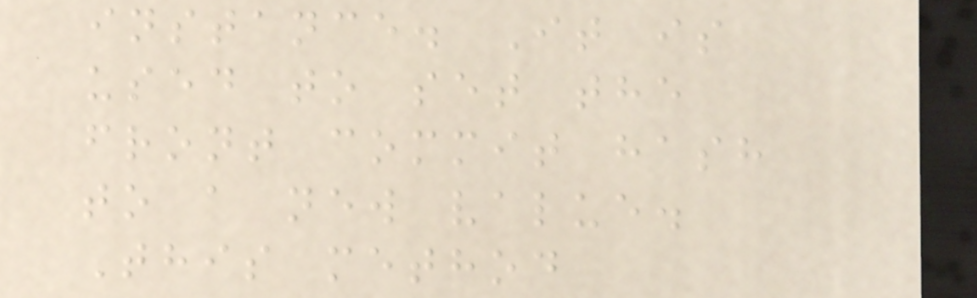instance. It is
used to set the
front commit hash
to a new value.
This method
